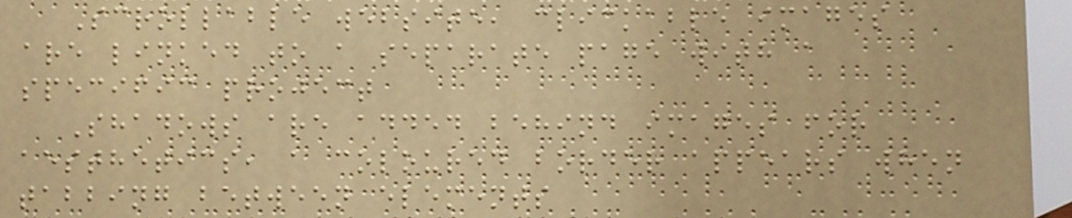Scrollable website, clickable images
are linked to a separate page with a
specific project
Shadows are added behind images for
aesthetics, a coloured border appears when
tabbing between elements
